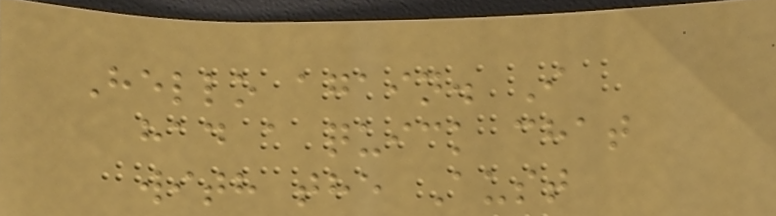Hello again. I
had a quick chat
with the Aust
